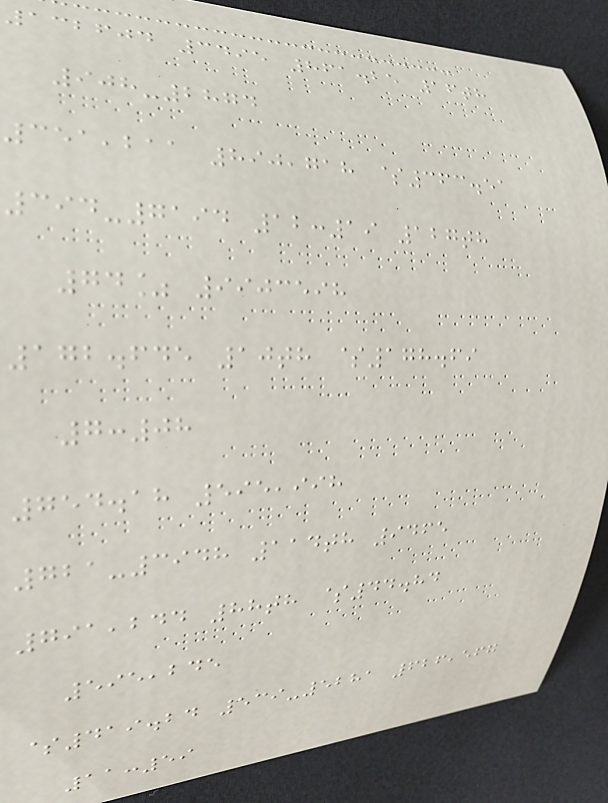132604 3495 861.25 16th
908-2874
351,211 890,718 $363.51
394-7194 12:19 127th
74% 9903598
172.645 10th $178.69
7:08
754.18 595,998
721-3948 114th 9465
791,244 88th $44.84
595,245
$419.24 539-5281 626,567
11:59
